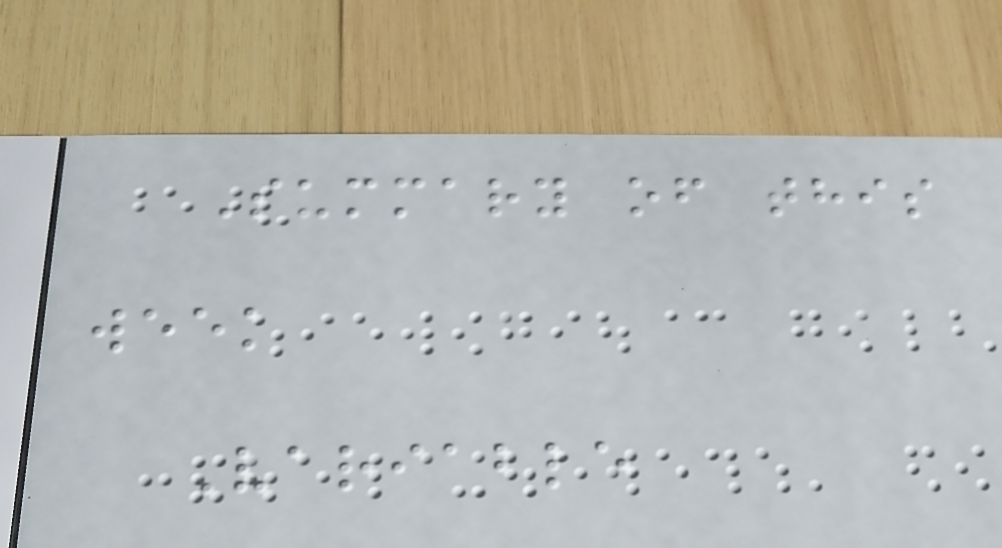Summary of this
week
Variable
